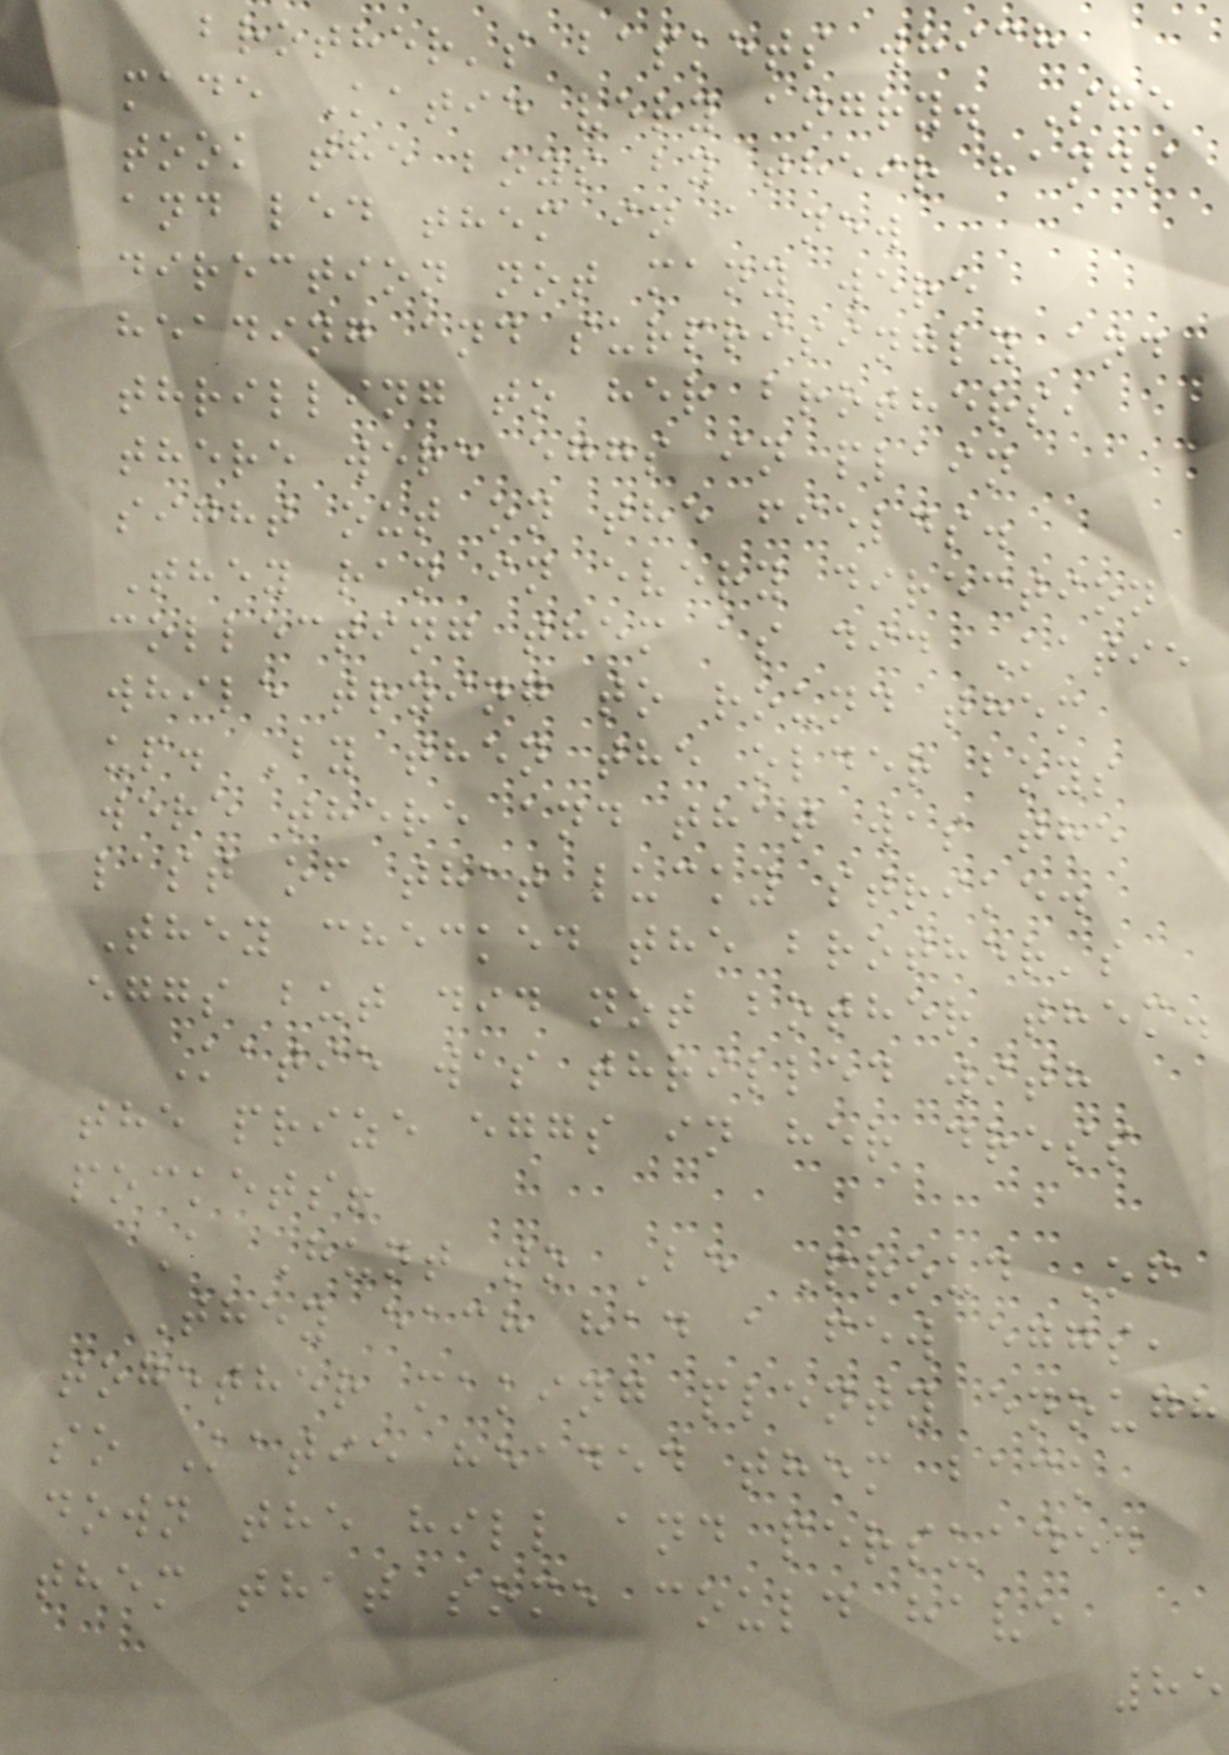brother's baskets which
made Katie very angry. She
took the boys by their hands
and led them in a new
direction not many were
heading and surprisingly and
thrilling to her brothers,
there were eggs in plain
sight out on the fields.
They ran in every direction
collecting them as did Katie
while trying to round them
up. By then the older boys
were there and that was the
last of that lucky strike.
They checked the brother's
eggs but did not bother them.
Katie was thrilled with
the prize eggs in her dress
pockets!
A Hunt to Be Proud Of
They each had a few eggs,
together making plenty enough
so Katie headed them back
down the hill and persuaded
them that some could have
85
